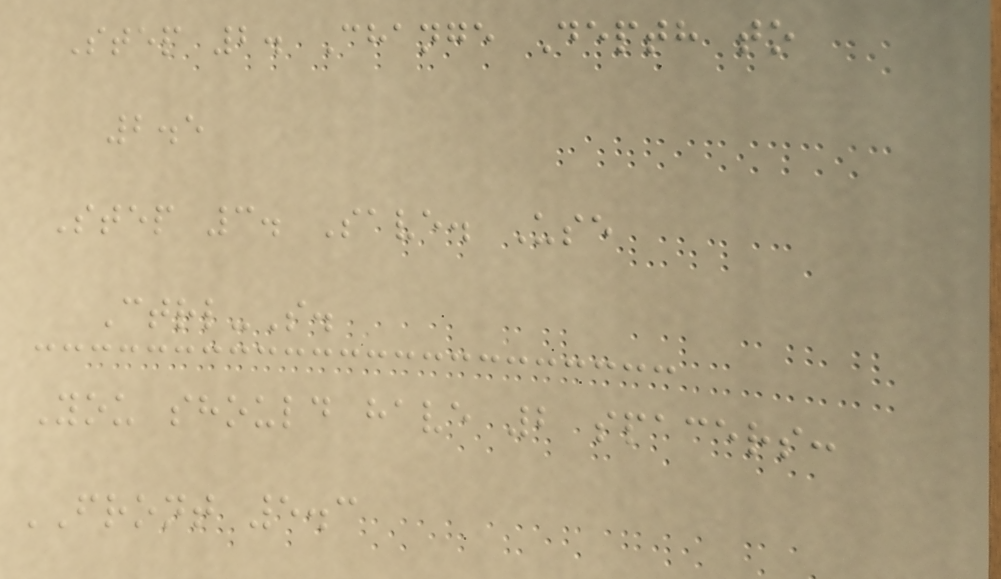Step 2. Change Depth to
2.5
Step 3. Save. Use
Ctrl-S.
You should have 2 spacers:
FRONT 5.3
